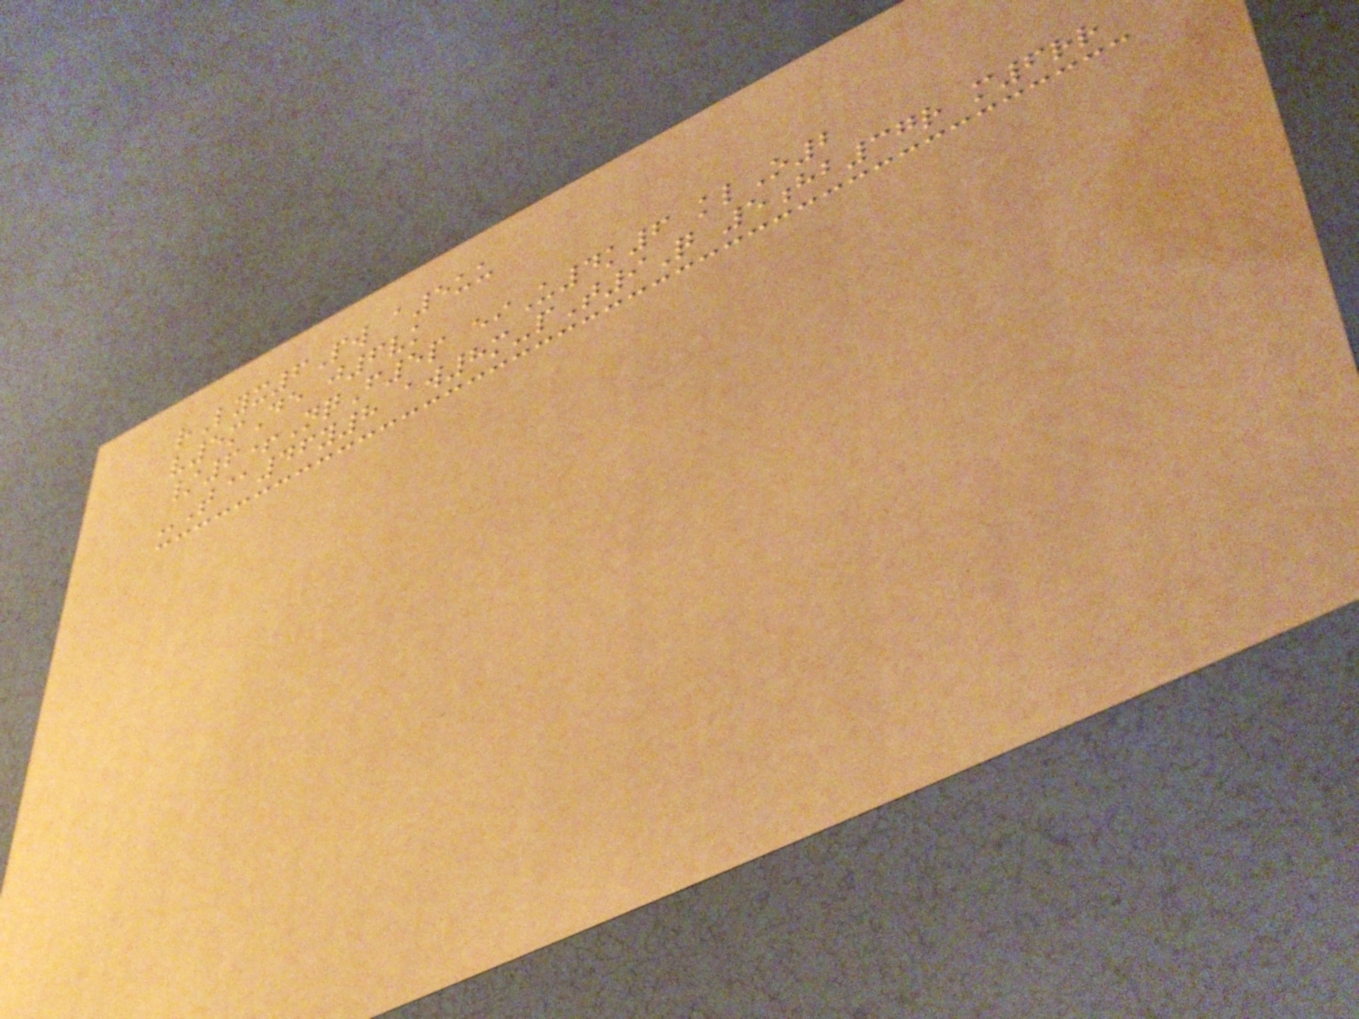rLyx6Pw a5uu
v5mDe j6vk
/6+NqF5p eiU4k6 klO2
-T@46y8 aw8m-pT9Q 5hb37r m6rr
